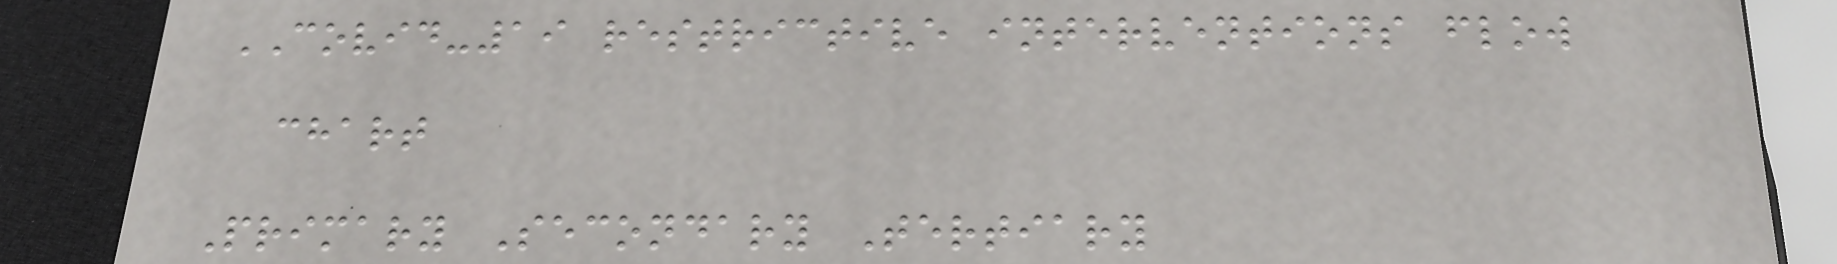COVID-19 restrictive interventions flow
chart
Primary Secondary Tertiary
